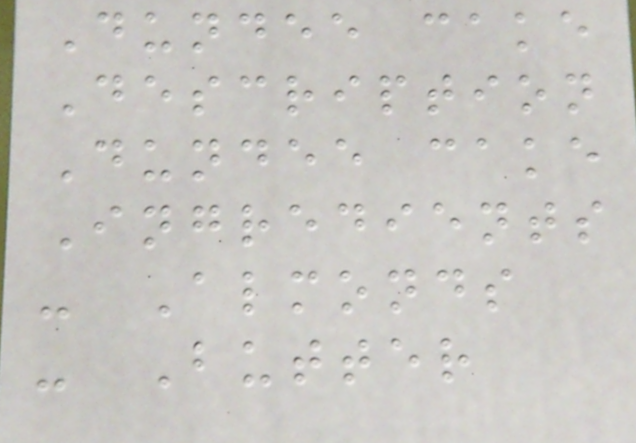Dundee cake
Description
Dundee cake
Ingredients
- Almonds
- Butter
